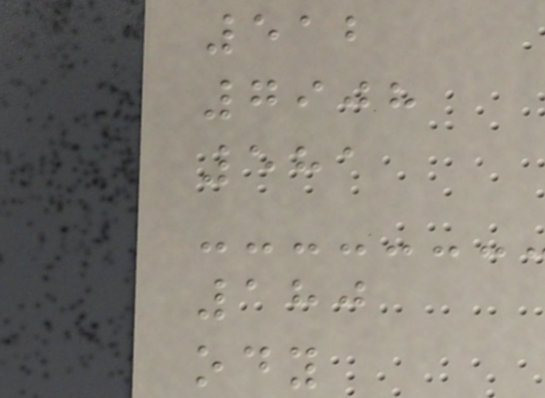512
7908
581
180
ody
